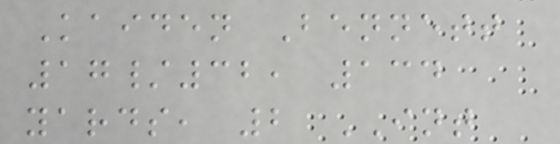Kaiden Bennett
17/32, 134
yards, 2 INT
